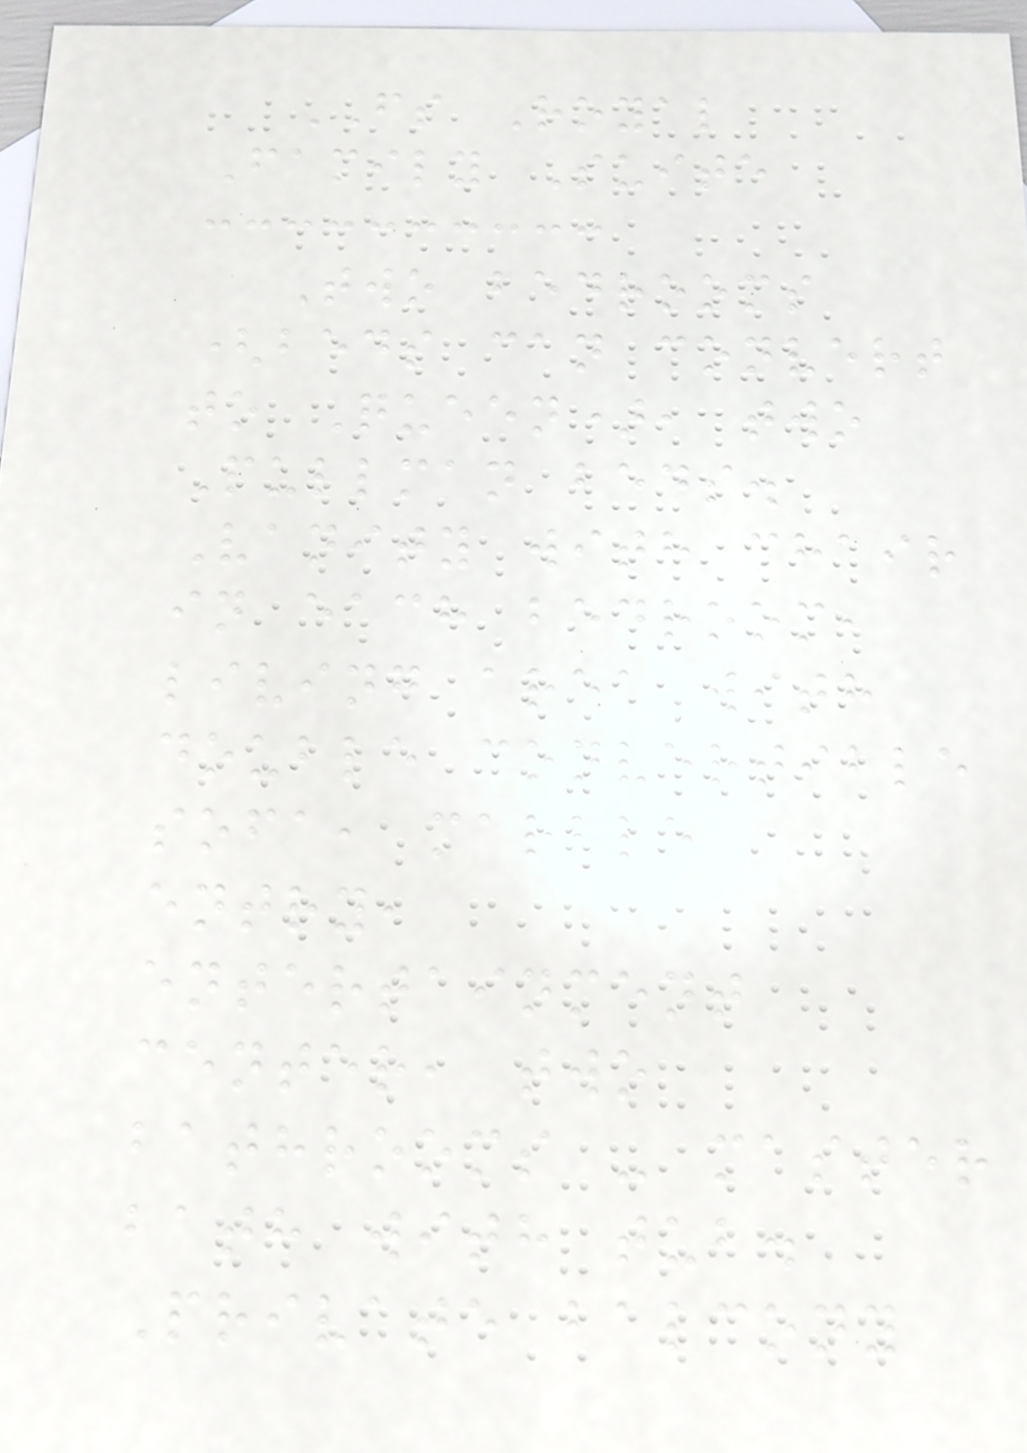FS Royal
Family Suite
Two bedrooms
(beds can convert
to Queen), two
Pullman beds.
Vanity with chair
in each bedroom,
living area with
double convertible
sofa, marble
entry,
entertainment
center, two
bathrooms - master
bath with tub.
Private balcony
